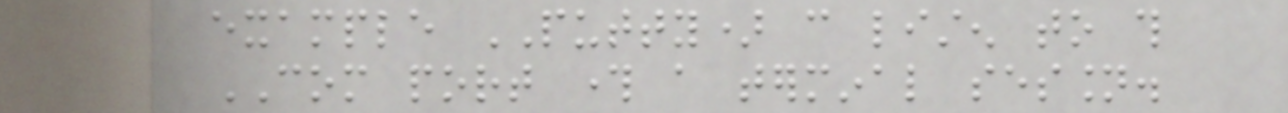example PUTTY) can listen to this
COM port through a terminal session.
